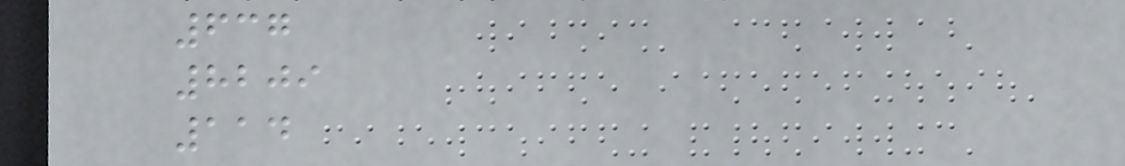637
8209
114
